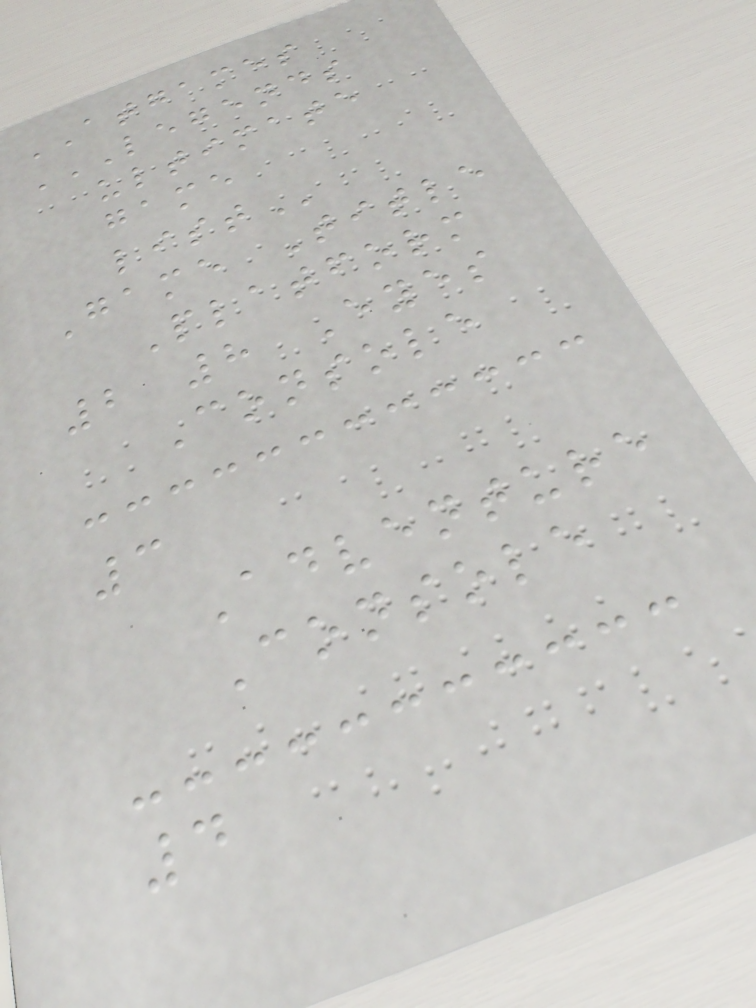ATGAMES
LEGENDS
ULTIMATE
GAME
LIST
Game Title
Platform
2 8 Eyes
Console
3
Adventure
Console
4
